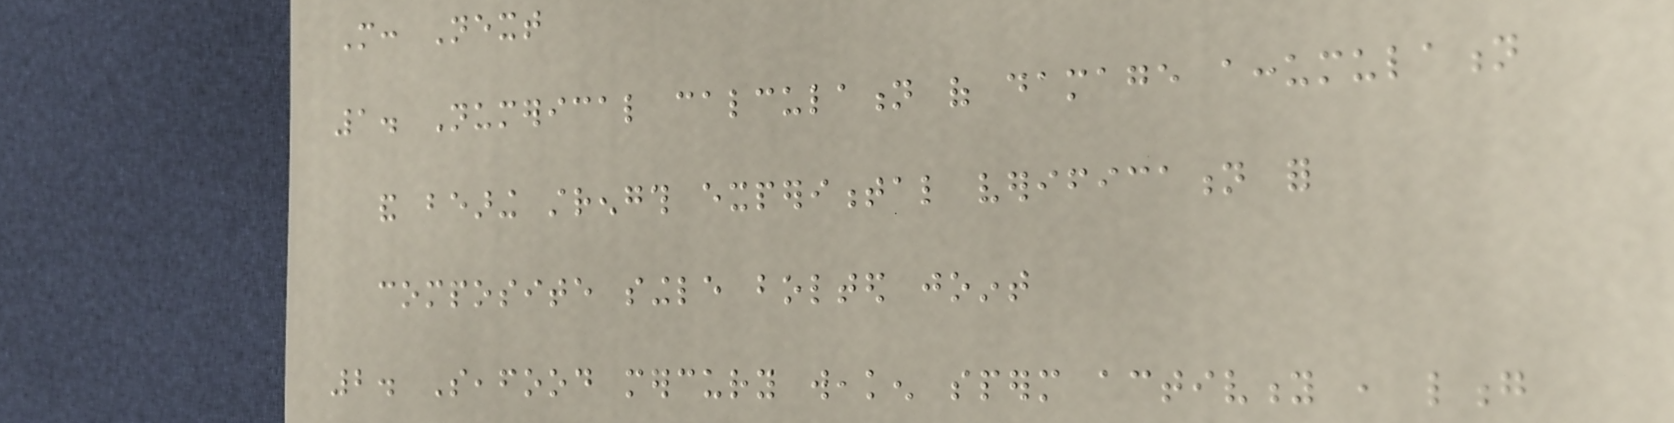More: Next
1. Numerical calculation of damage accumulation
and bearing strength experimental verification for
composite single bolted joint
2. Seafood mercury weaken sperm activity , long
